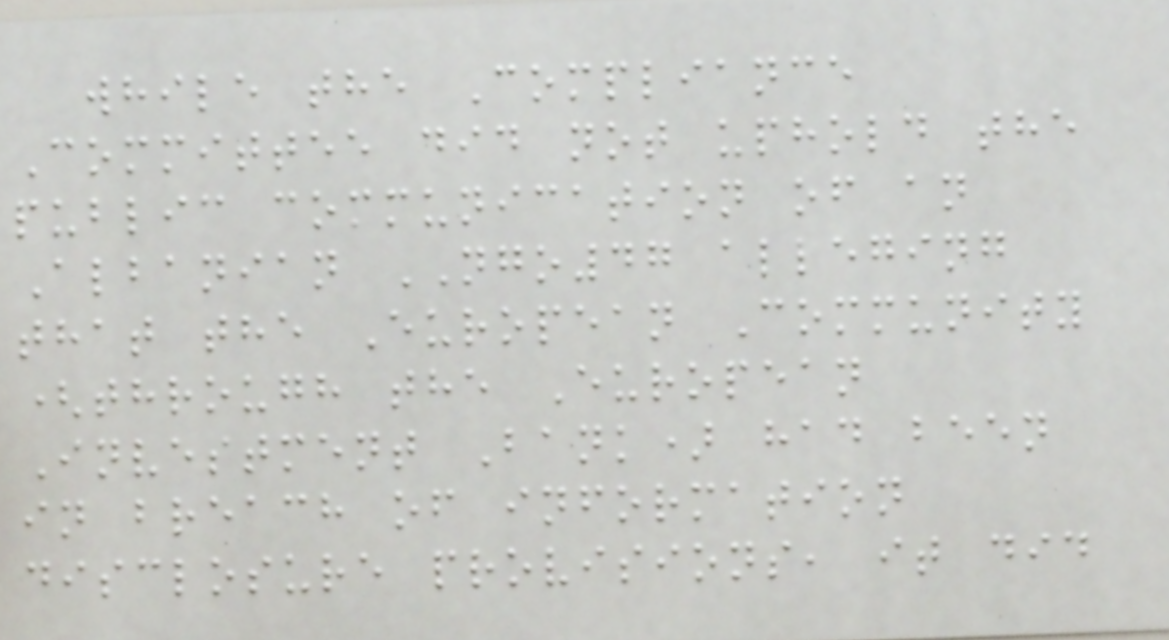while the Compliance
Committee did not uphold the
public communication of an
Albanian NGO47 alleging
that the European Community
(through the European
Investment Bank) had been
in breach of information
disclosure provisions, it did
